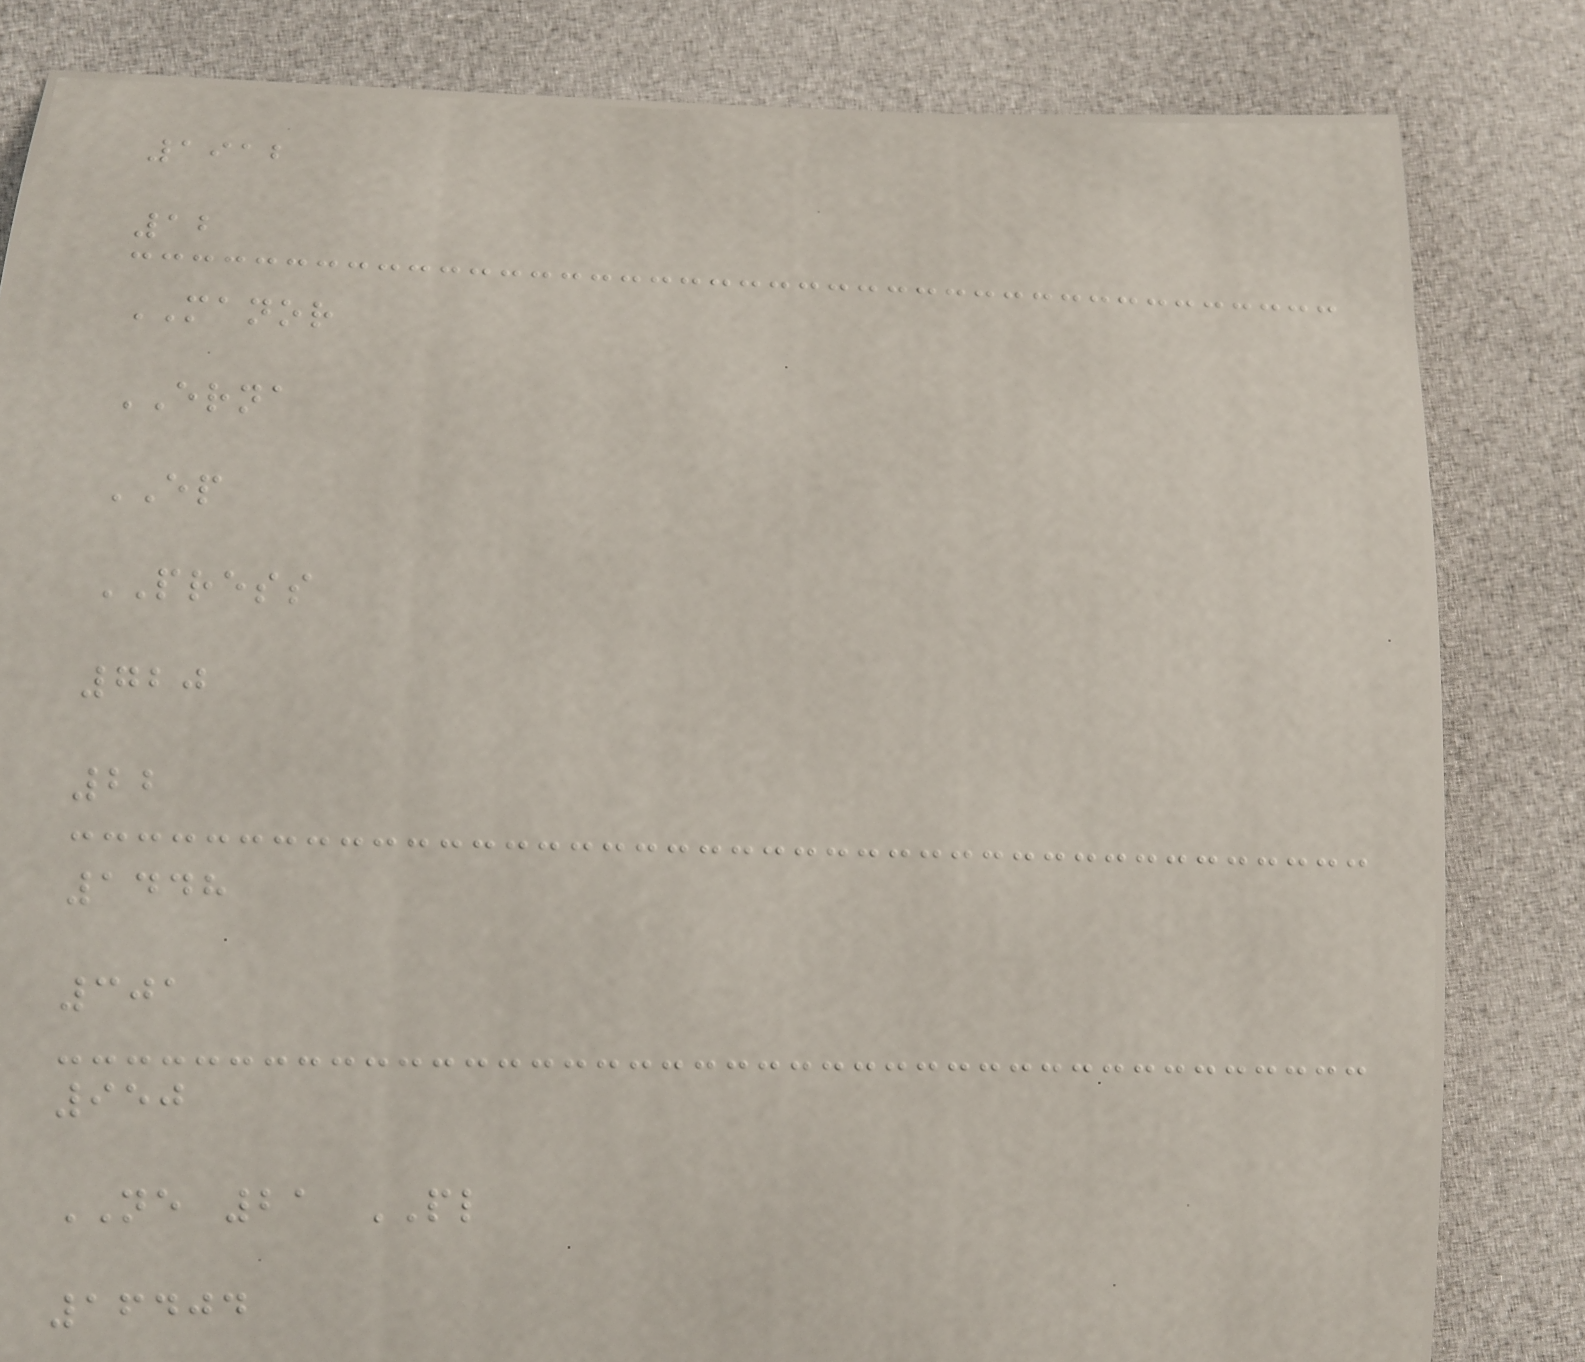1912
12
MANOR
ERNA
EP
PRESS
720
22
1448
301
950
NE 21 PL
16404
